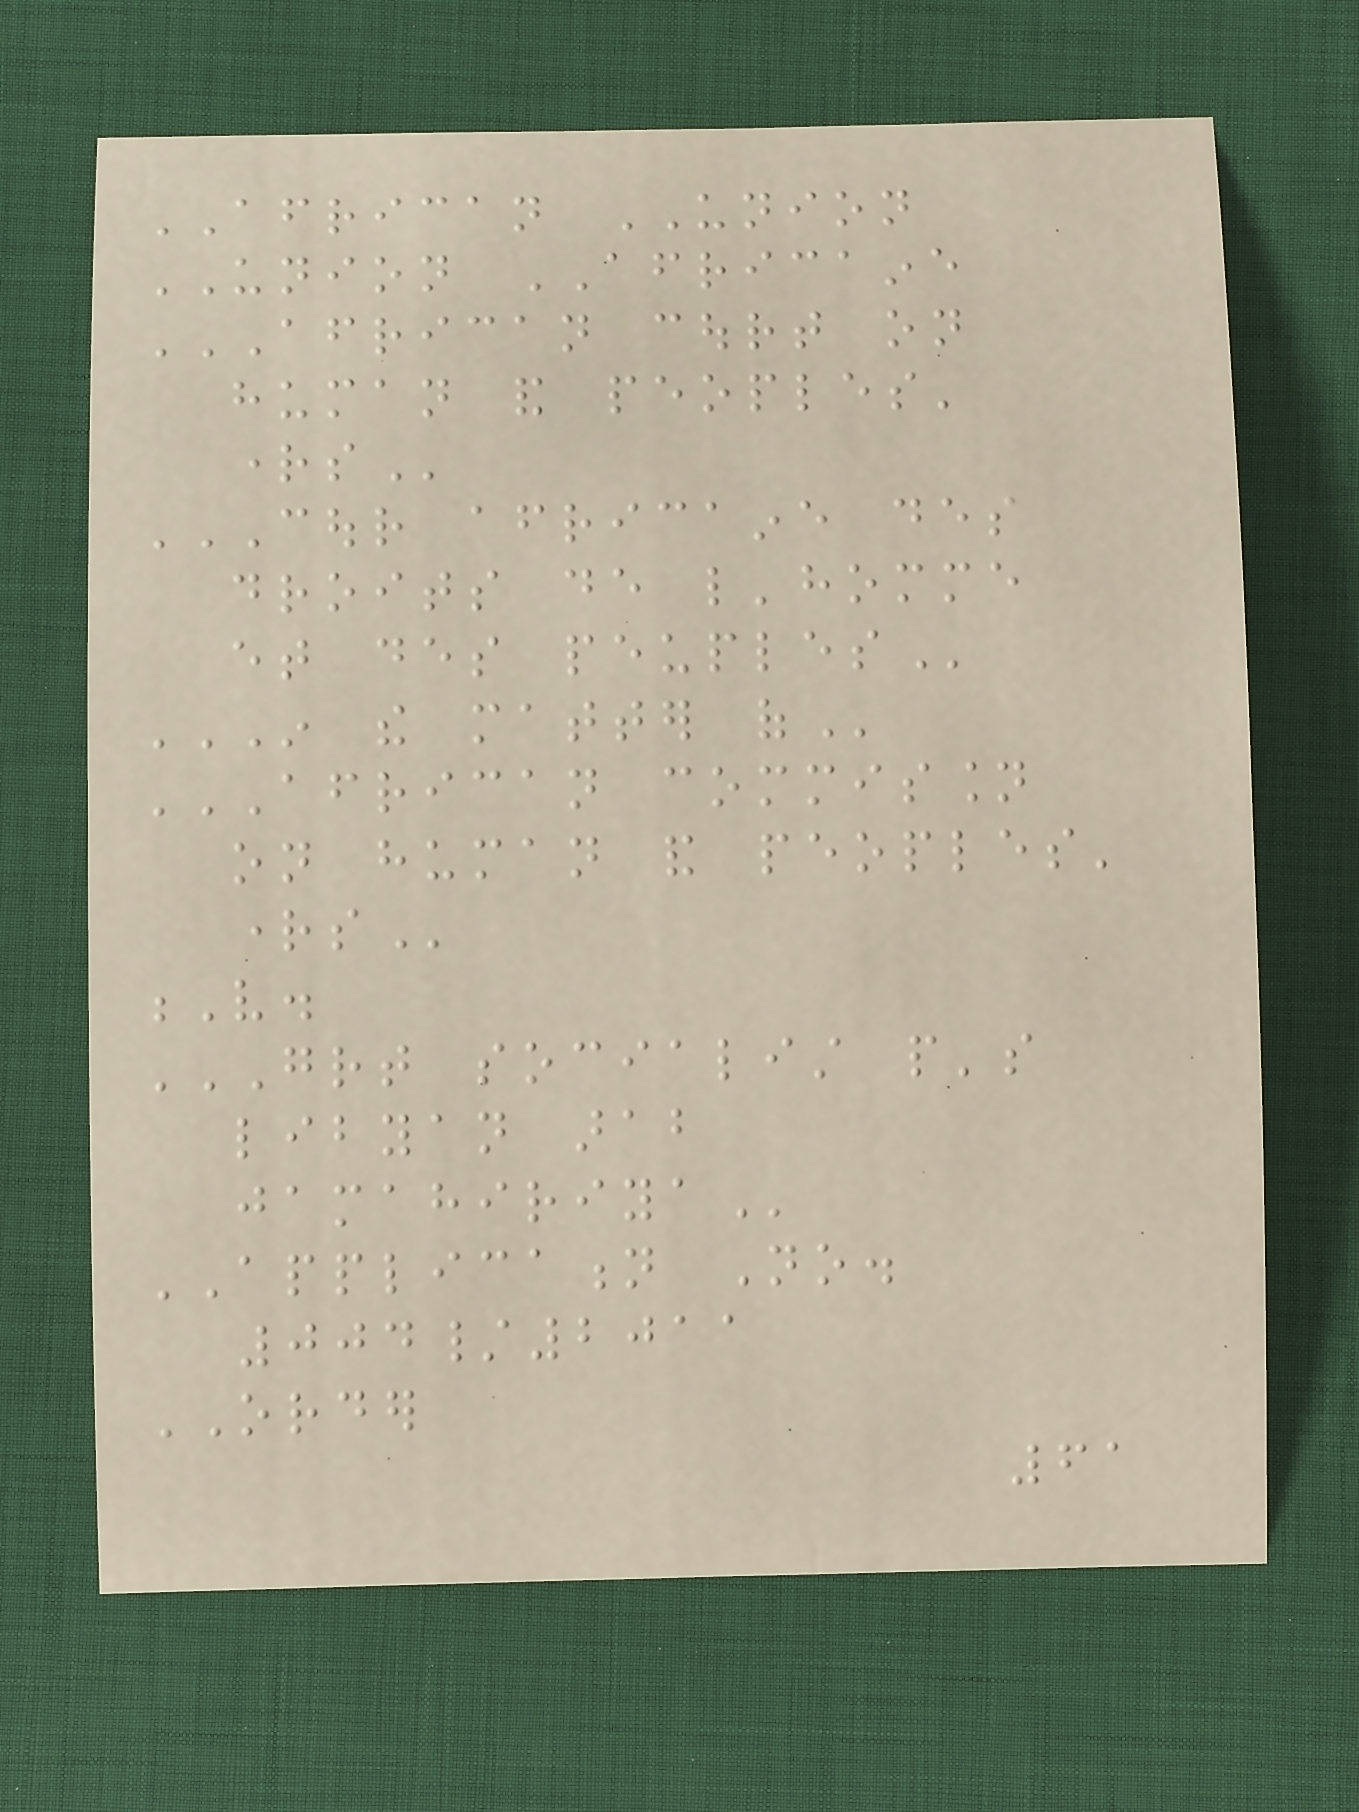AFRICAN UNION
UNION AFRICAINE
AFRICAN COURT ON
HUMAN AND PEOPLES'
RIGHTS
COUR AFRICAINE DES
DROITS DE L'HOMME
ET DES PEUPLES
IN THE MATTER OF
AFRICAN COMMISSION
ON HUMAN AND PEOPLES'
RIGHTS
V.
GREAT SOCIALIST PEOPLE'S
LIBYAN ARAB
JAMAHIRIYA
APPLICATION No.
004/2011
ORDER
61
